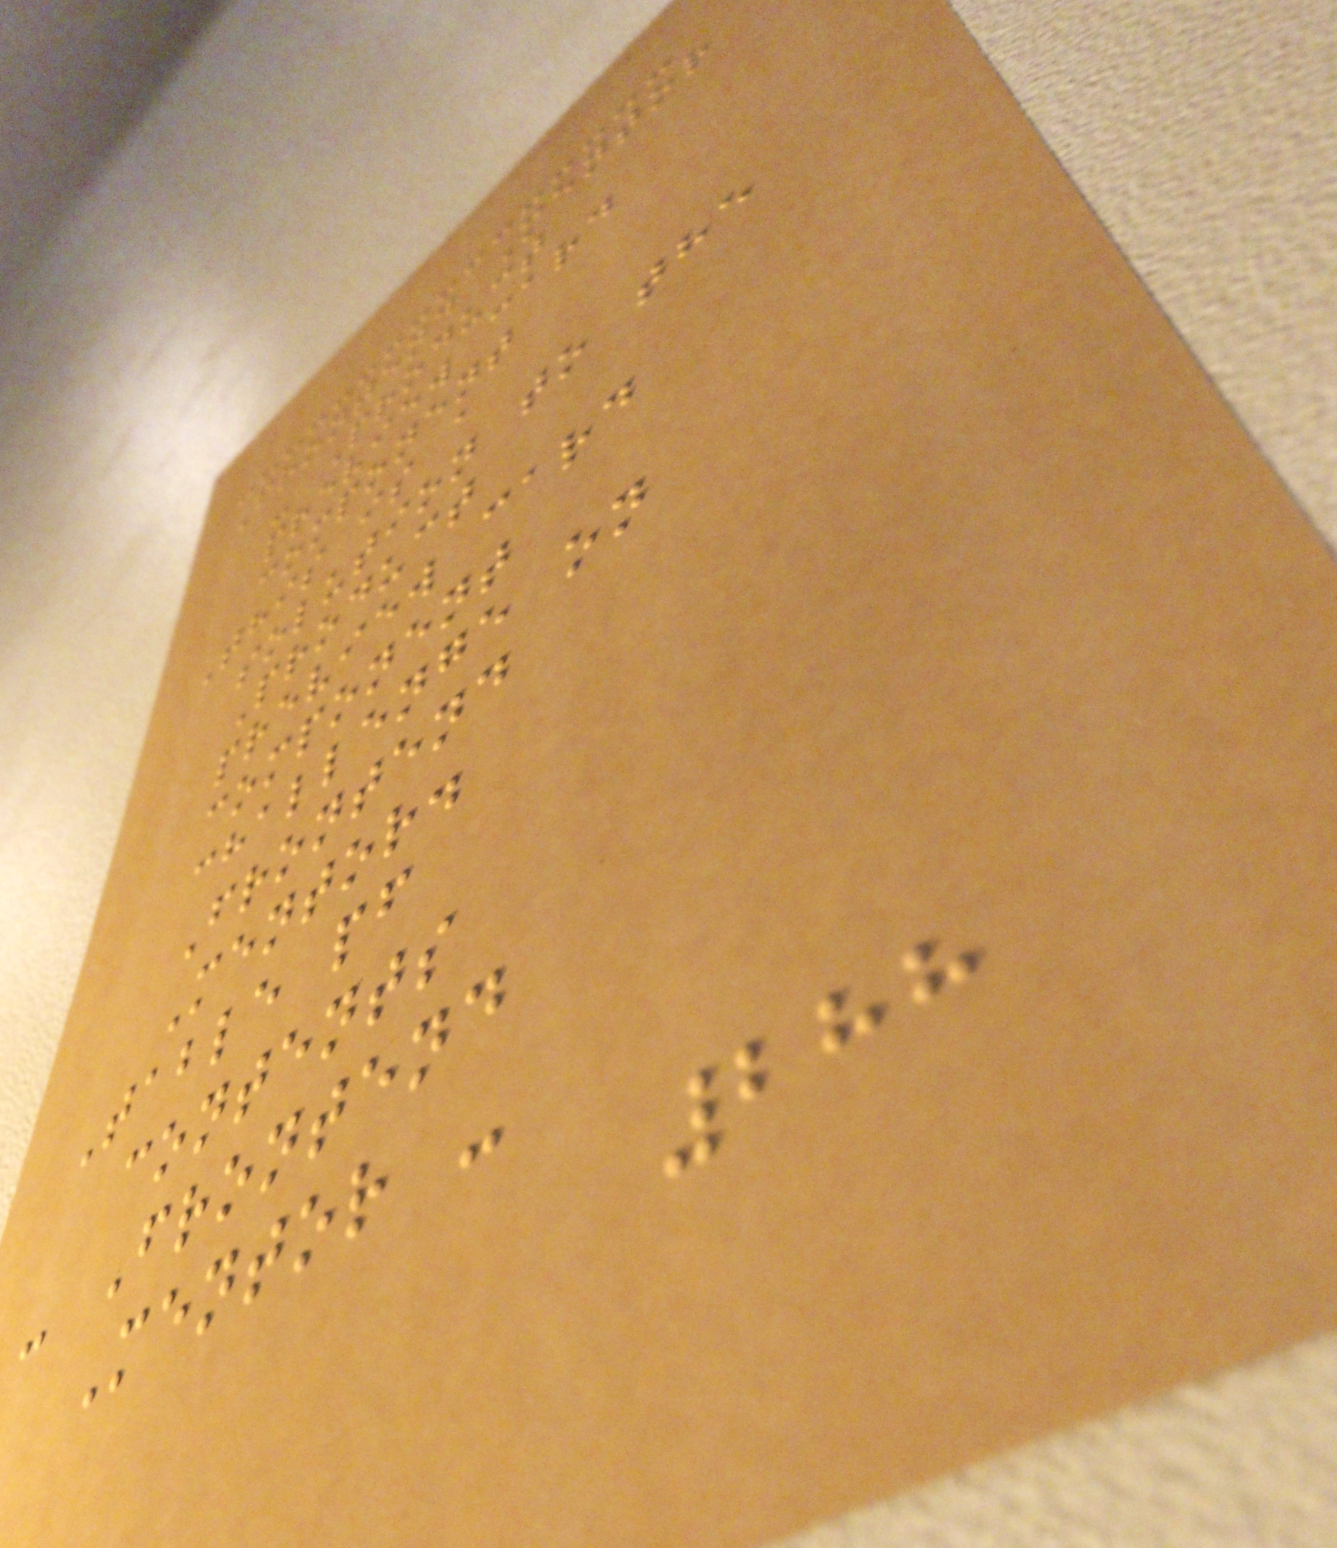Frontend Mentor
- Product
preview card
component
This is a
solution to the
Product
preview card
component
challenge on
Frontend
Mentor.
Table pf
contents
- Frontend
Mentor -
288
